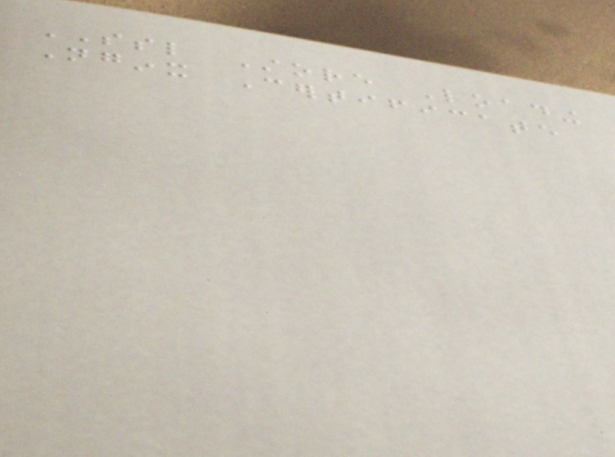SSL Store Loading
Nginx Certificate
